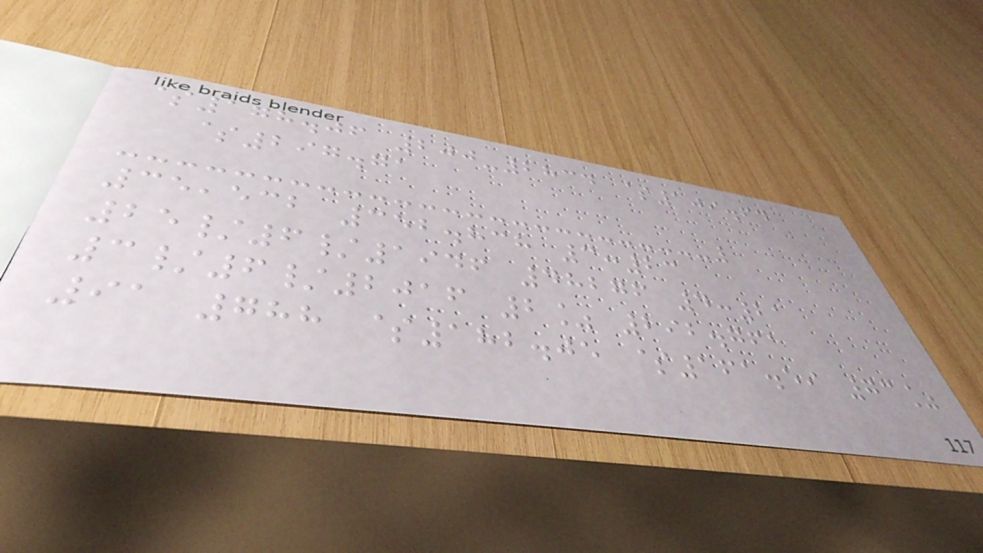$178.06 200-2834 $109.64
$297.71
35,532 352.838 3:23
25/6/1946 48276 4:21
3/6/2016 2% 292.761
91 788 $182.05 $161.59 73%
